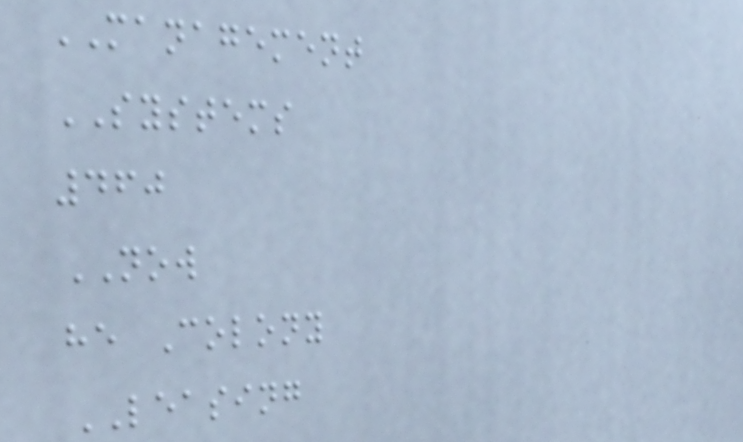MANAGEMENT
SYSTEMS
460
NOW
he Colony
LEASING
